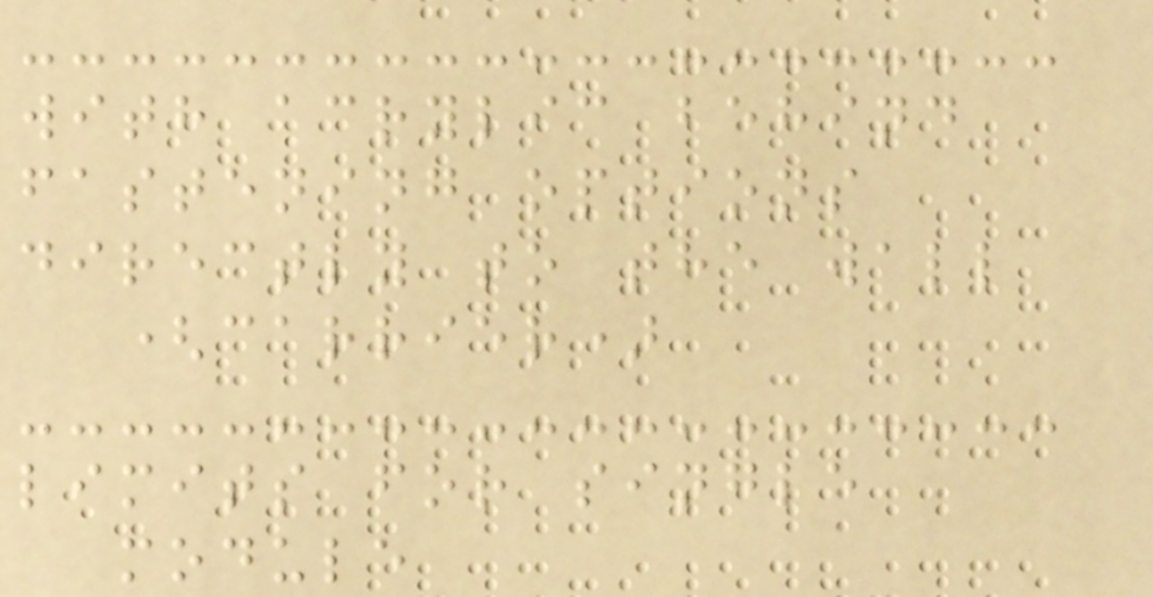with acrylic behind
fastening options
directly to the wall
(carrier)
limits for single
module
